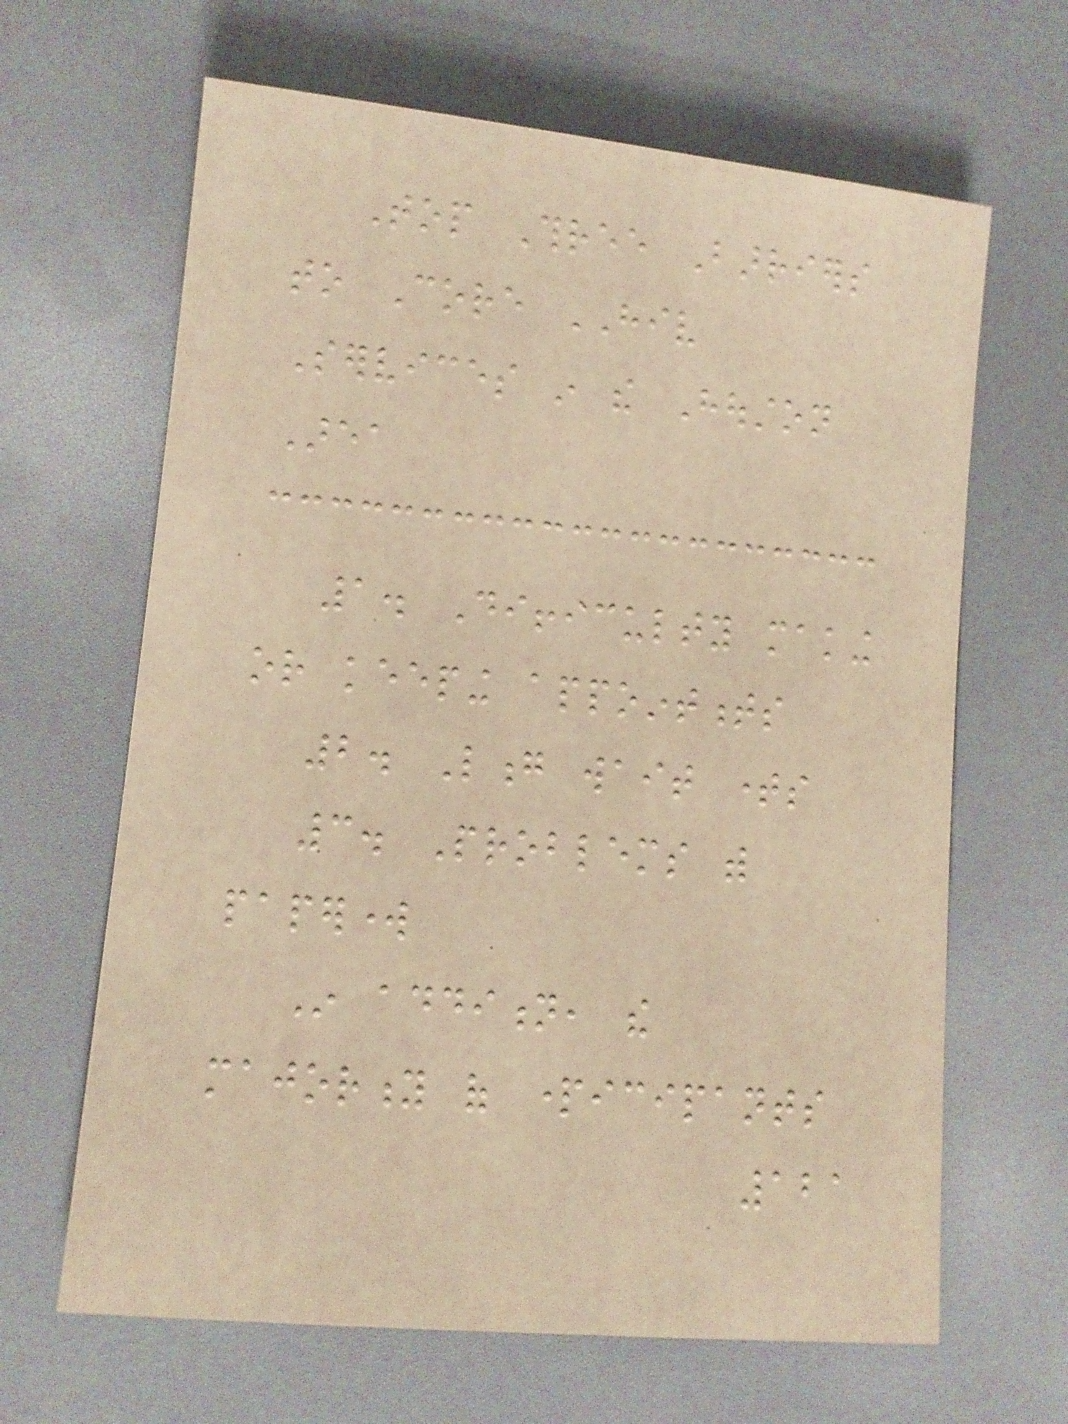Top Three Barriers
to Core HIV
Services in the Houston
Area
1. Difficulty making
or keeping appointments
2. Long wait times
3. Problems with
paperwork
In addition, the
majority of participants
121
